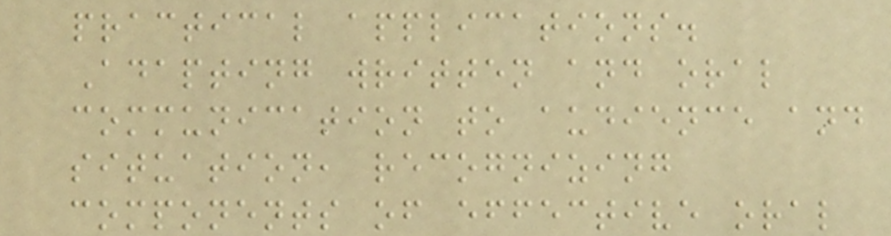practical applications.
Adapting written and oral
communication to audience and
situation, recognizing
components of effective oral
